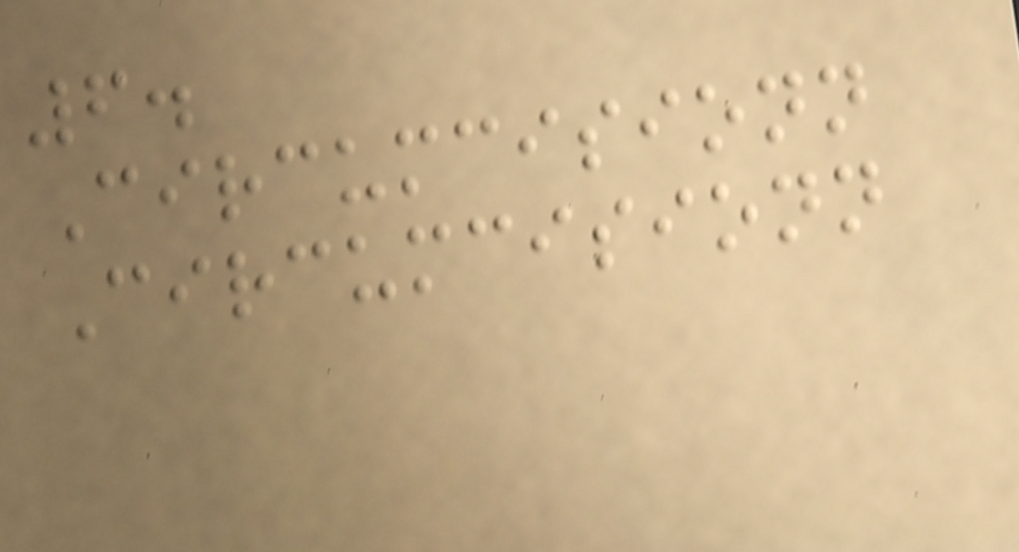6.
Circumcisionn
Circumcisionn
